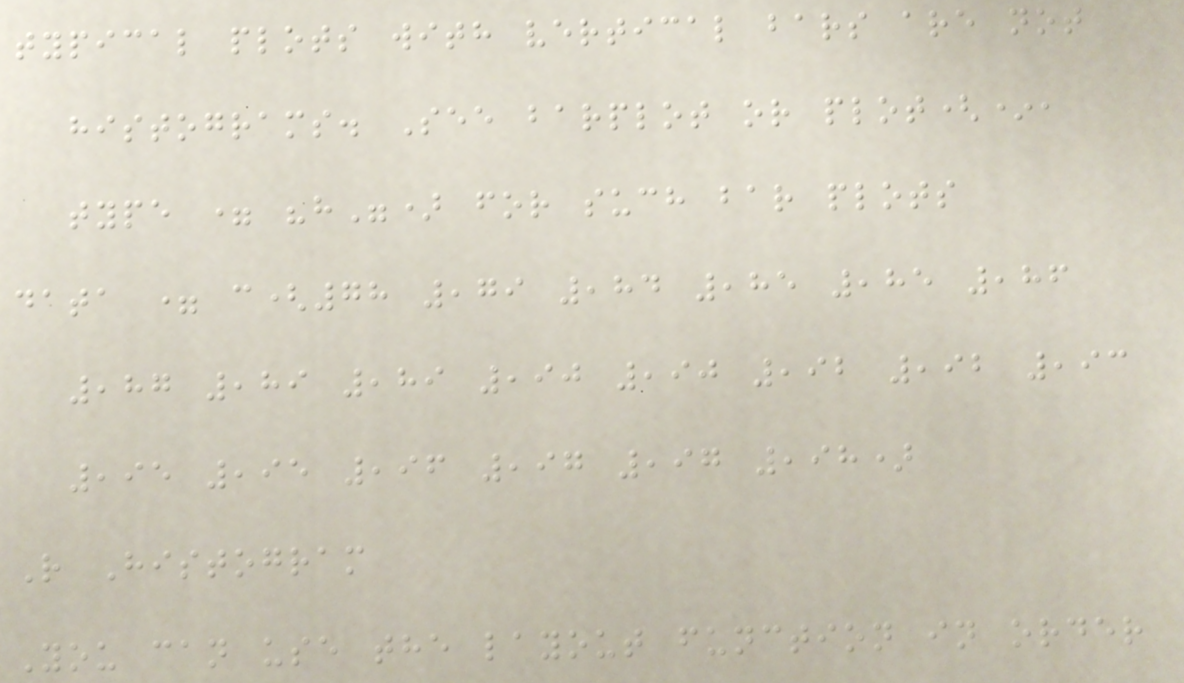typical plots with vertical bars are not
histograms. See barplot or plot(*,
type = "h") for such bar plots
data = c(78 ,79 ,84 ,85 ,85 ,86
,87 ,89 ,89 ,90 ,90 ,92 ,92 ,93
,95 ,95 ,96 ,97 ,97 ,98)
R Histogram
You can use the layout function in order
